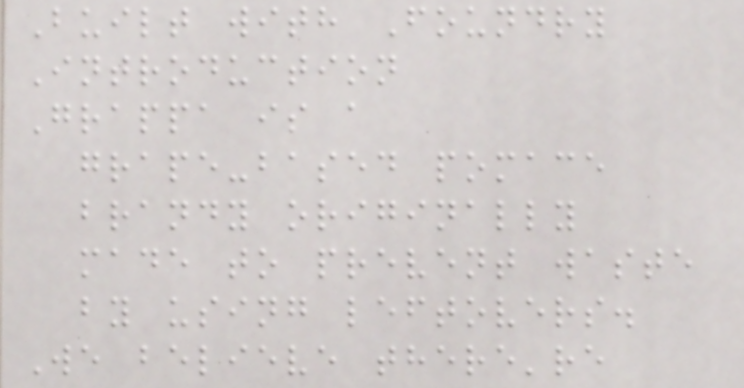Built with Foundry
Introduction
Grappa is a
grape-based pomace
brandy originally
made to prevent waste
by using leftovers.
We believe there're
